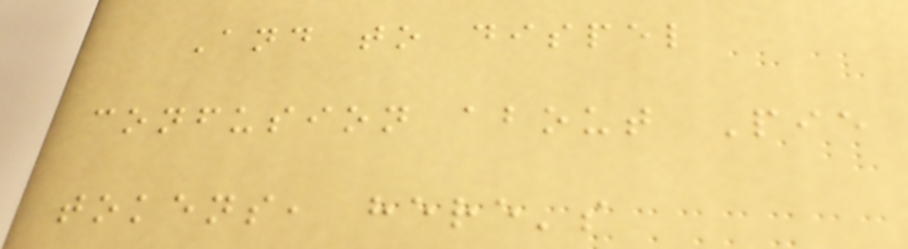And to dispel
confusion about Pie
tokens, here's
